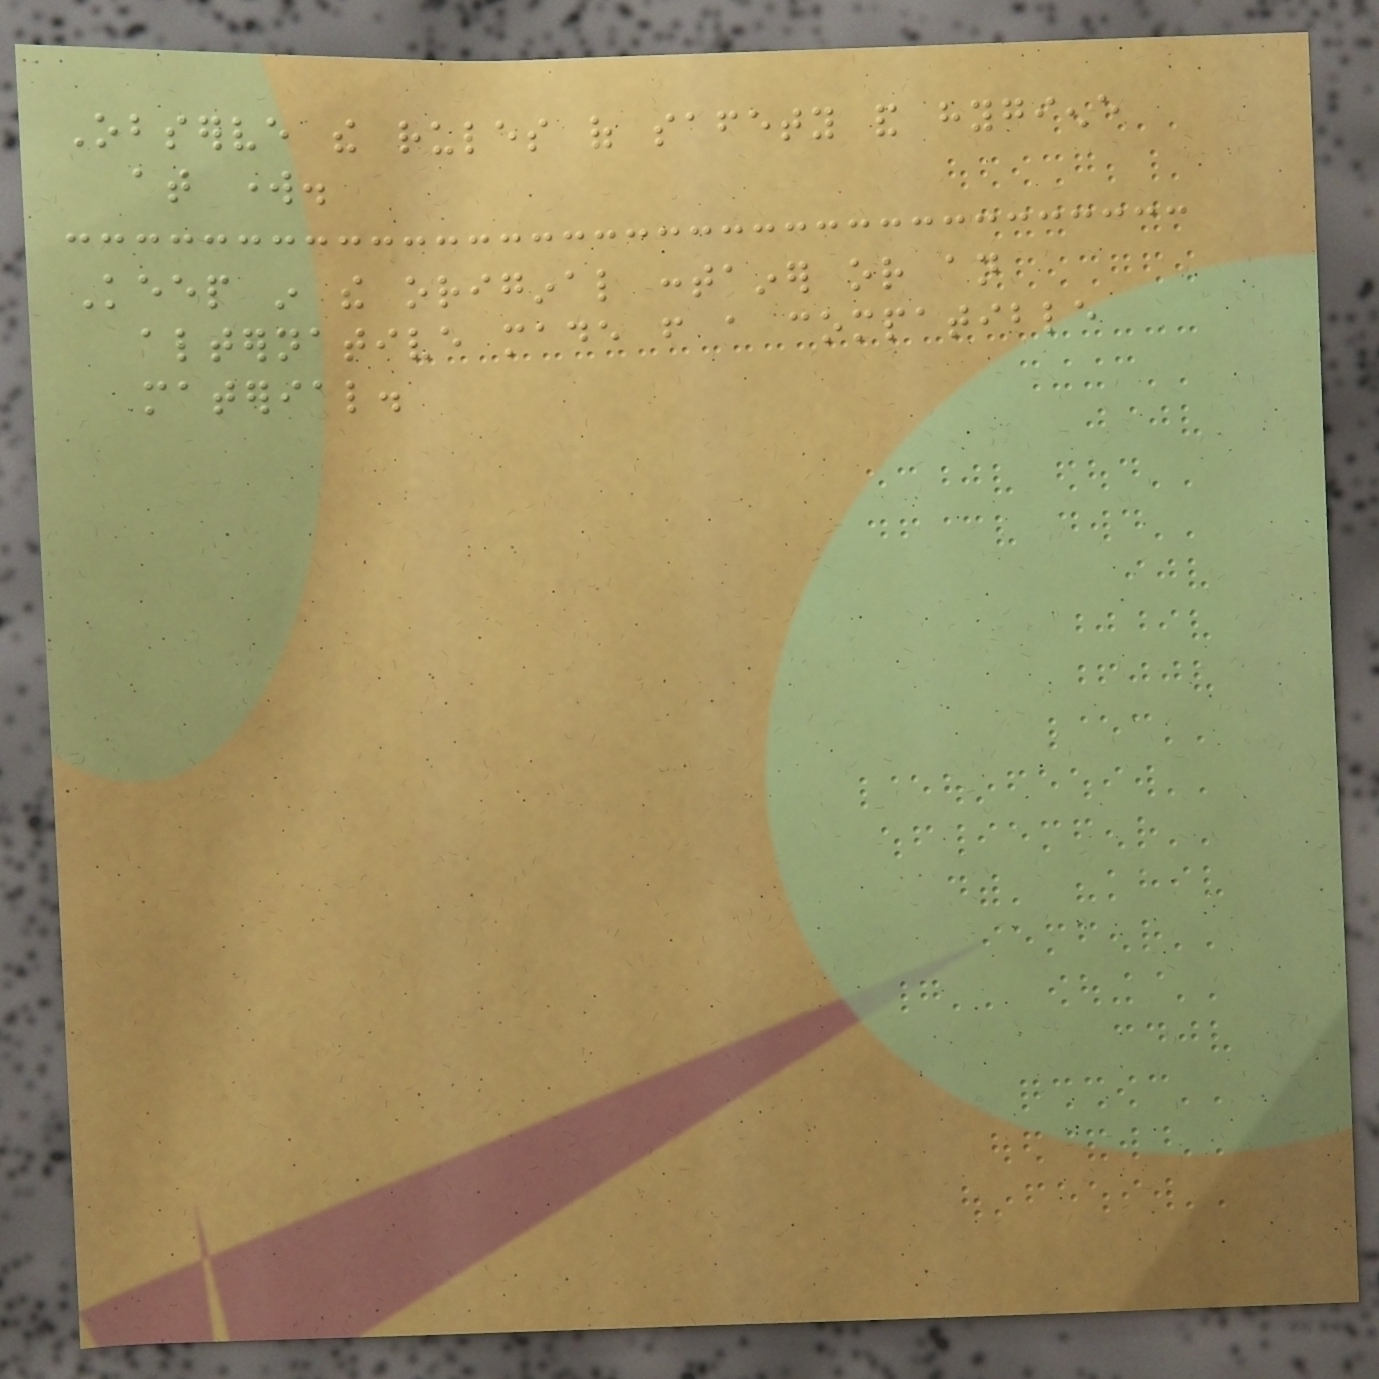Observe the rules of safety and hygiene
at work.
Keep in the original container or an
alternative made from a compatible
material.
